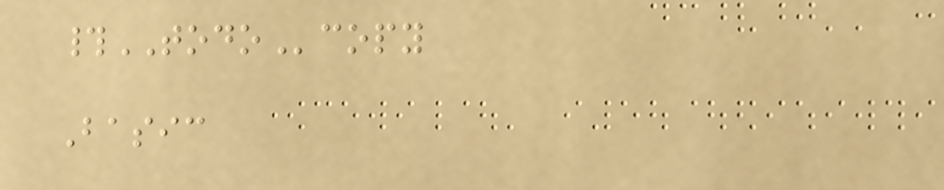#TODOcopy
Basic
